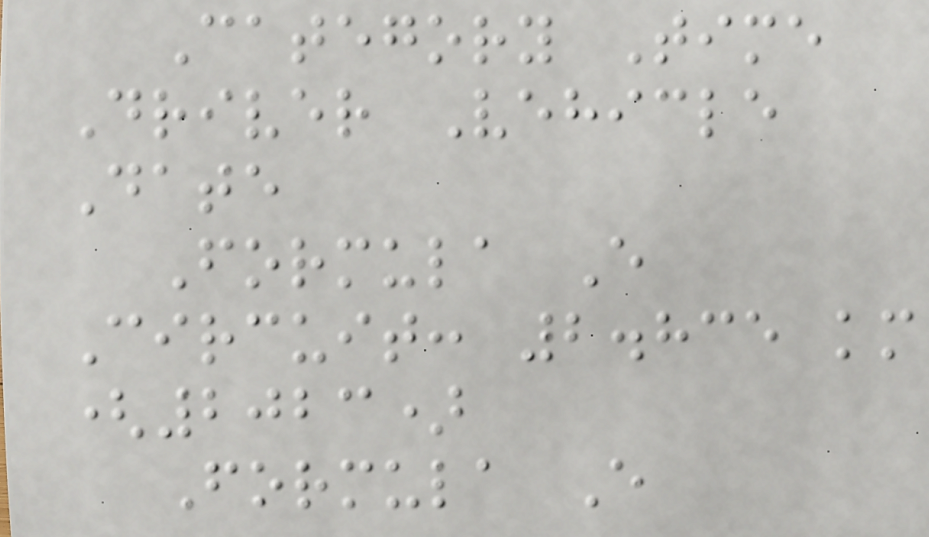Category Time
Driver Vehicle
Date
Formula E
Circuit: 2.835 km
(2023)
Formula E
